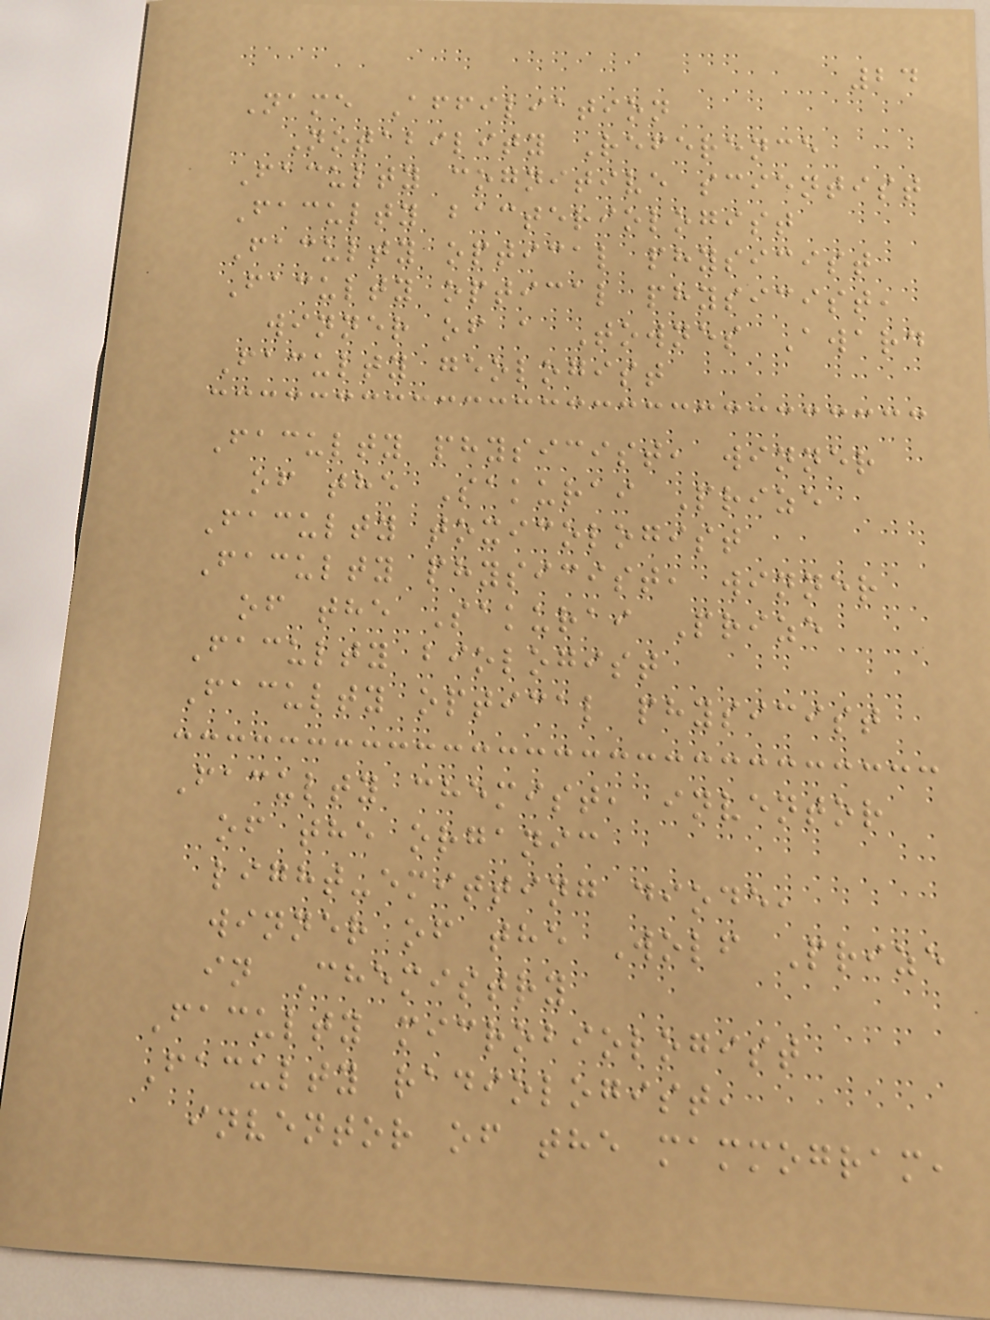24
Name Affiliation
Notability Reference
Faculty cognitive scientist
Faculty bacteriologist
Faculty optical physicist
Faculty optical physicist,
winner of a Townes Award
Faculty geologist
Faculty physicist, winner
of the Sakurai Prize
Faculty toxicologist
Faculty physicist, winner
of the Sakurai Prize
Faculty biologist
Faculty optical physicist
Faculty chemist, inventor
of the organic
light-emitting diode,
winner of the Wolf Prize
in Chemistry
Faculty microbiologist
Faculty radiologist,
inventor of the mammogram,
